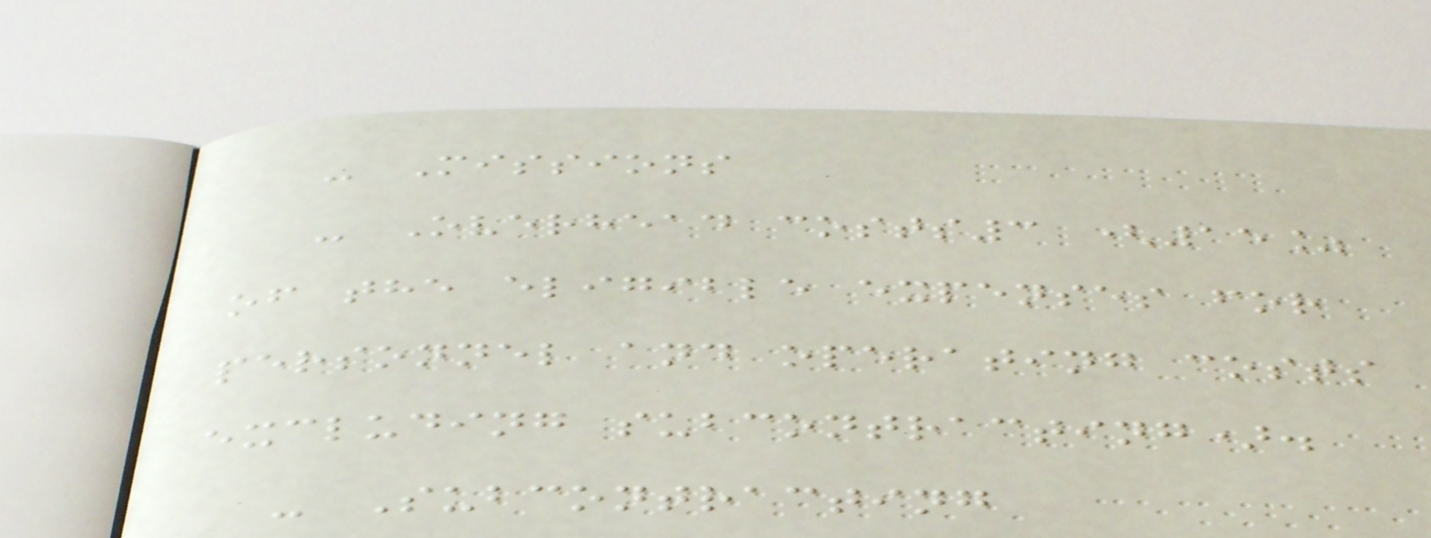- Missions
- Overhead costs3 (15%
of the eligible expenses for
personnel and operating costs
excluding subcontracting).
- Subcontracting
